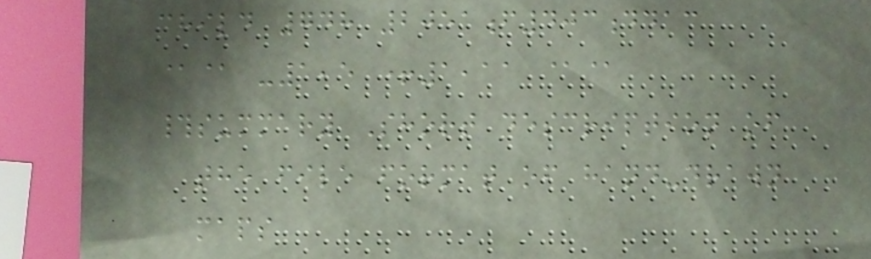child 748 2051f403ddac
@@ -1,5 +1,11 @@
#summary Short description of
the file format of hand-drawn
maps
